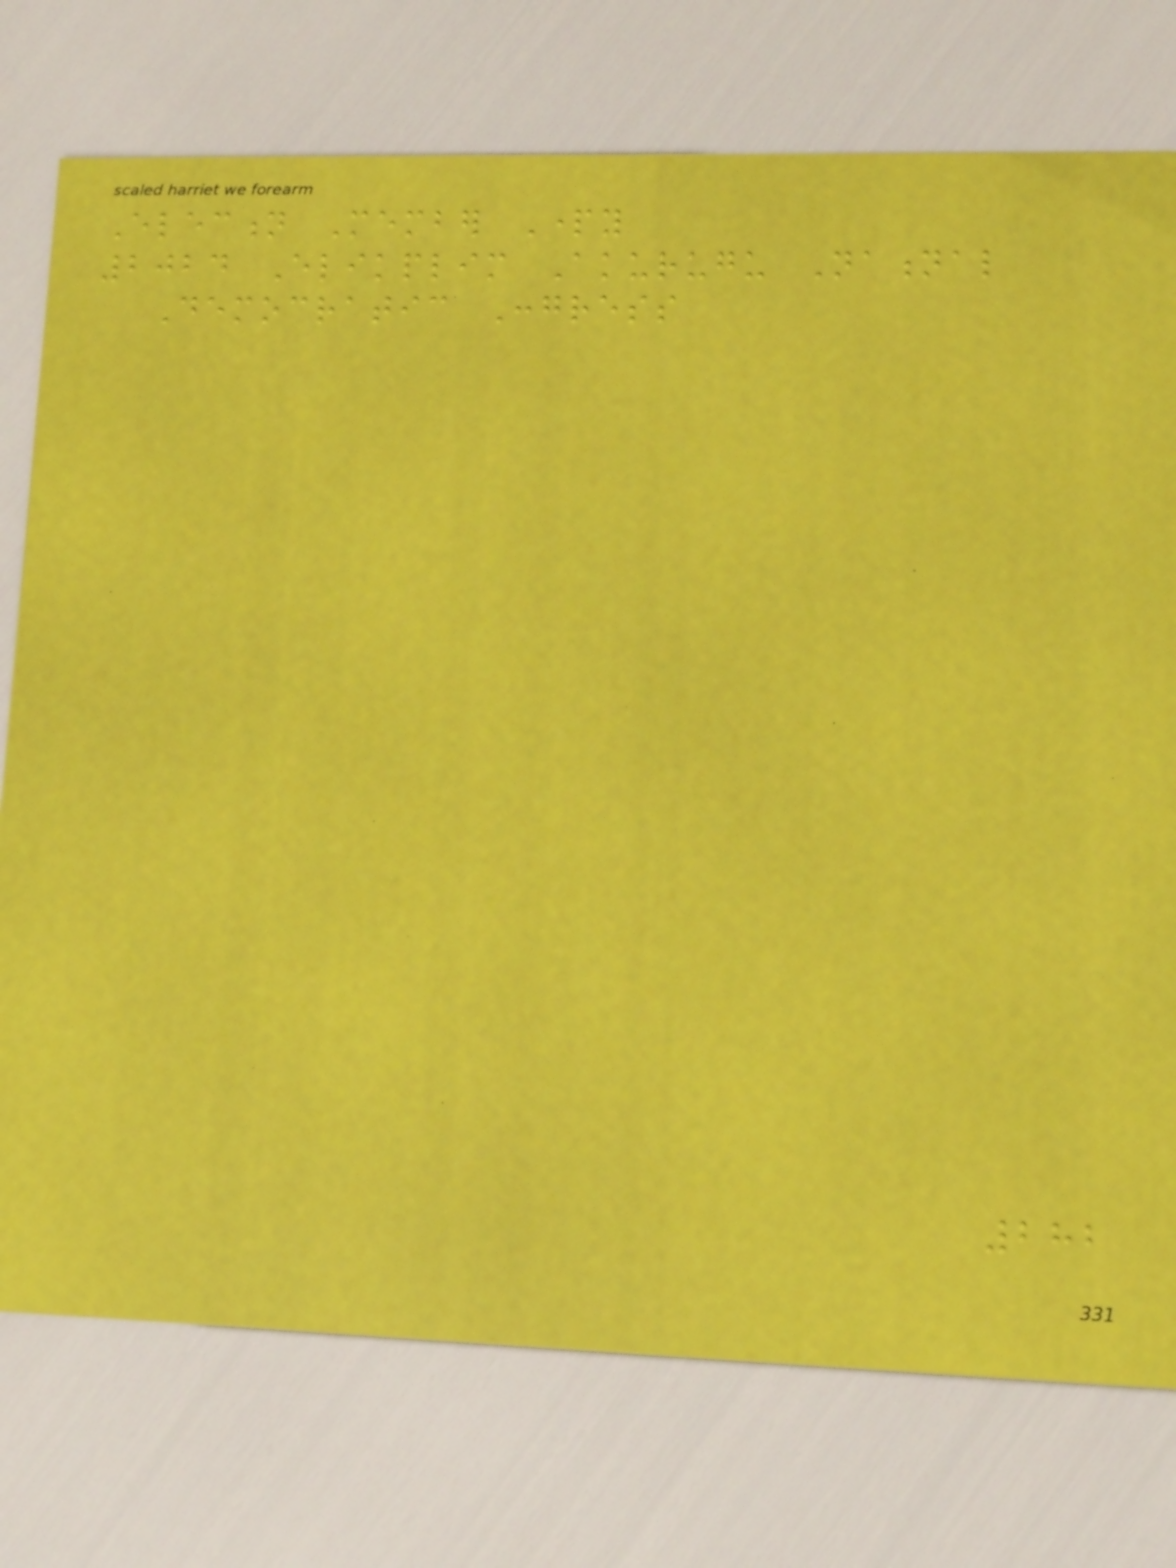Election Member Party
2024 Elikplim Akurugu National
Democratic Congress
282
